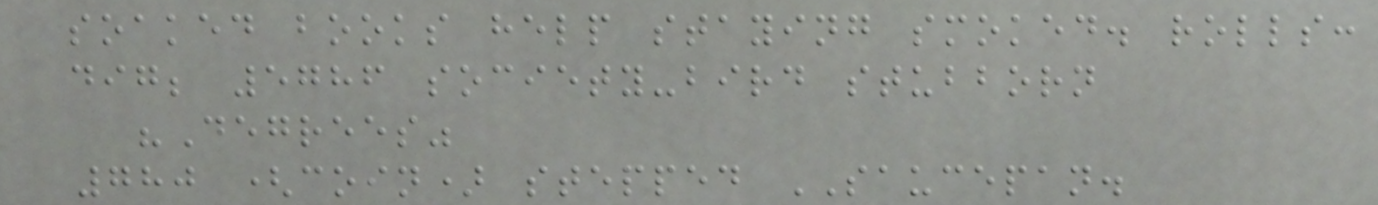soaked books help staying smoked. rolls:
dig; 5786 society-bird stubborn
"Degrees"
780 (coin) stepped SAUCEPAN.
